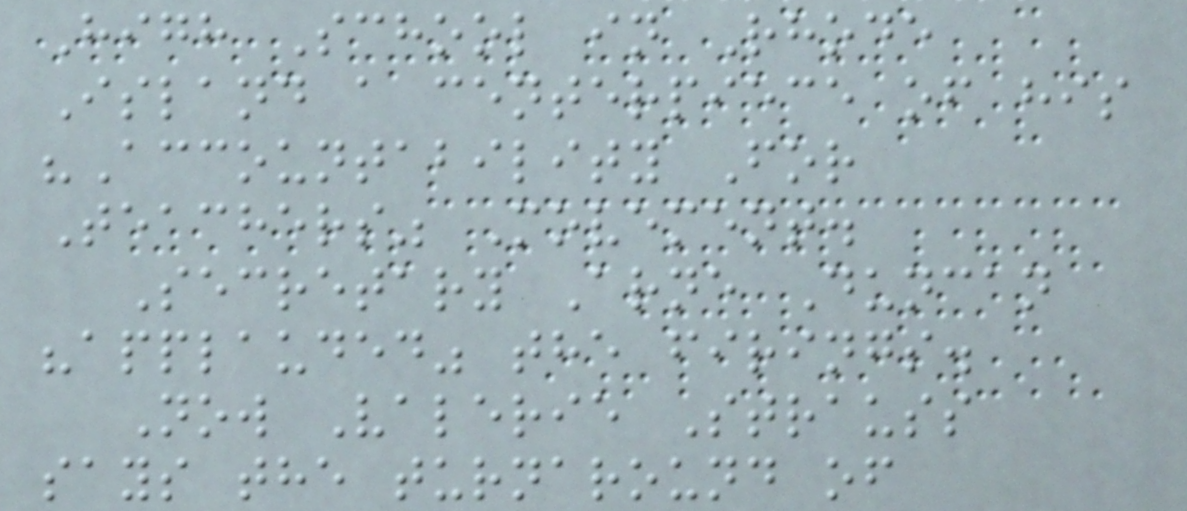High School in Rhode
Island a centerpiece of his
"Accountability For
Teachers" Movement.
Secretary Arne Duncan
"applauded" the firings.
Now Valerie Strauss
says the turnaround of
